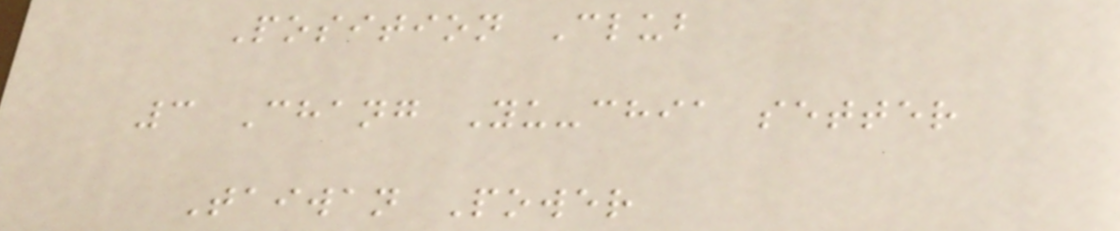Position Club
3 Chang Yu-chia setter
Taiwan Power
